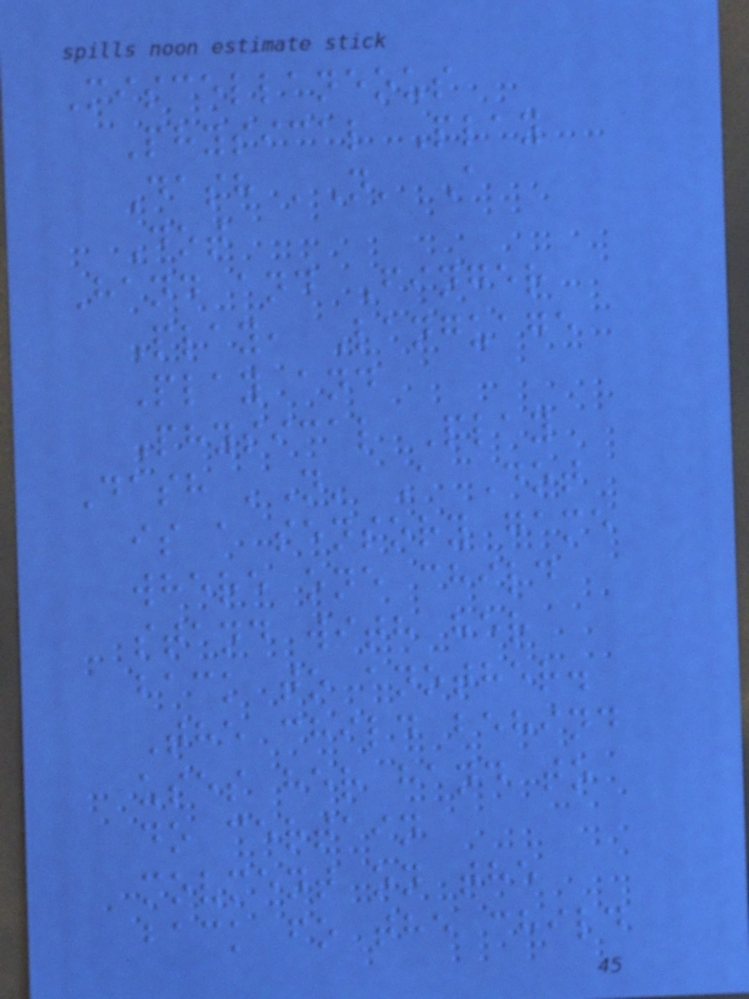Miscellaneous
Physical Play
Dash 'N' A
Dot
Hand and Finger
Play, Language
Play and
Physical Play
Dash 'N' A Dot
is a sensory game
where one child
stand with her
back to another.
The child behind
uses her hand to
do certain
movment on the
back fo the child
